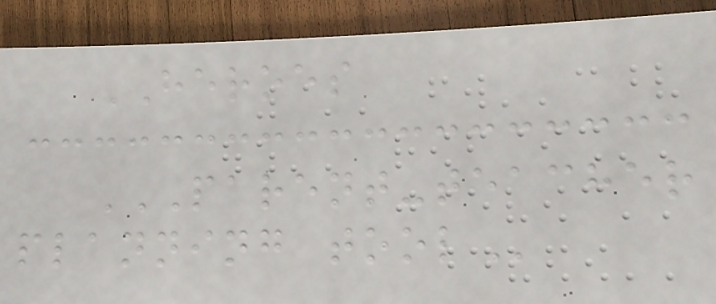HEROES
PARENT-TEACHER
PLANNING TOOL
